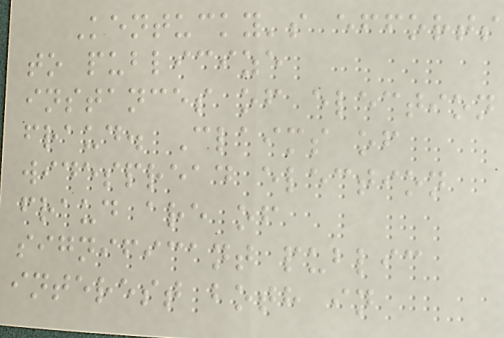Kentucky's efforts
to publicize
instances of election
fraud. Claims of
widespread election
fraud are of
significant public
interest both in
